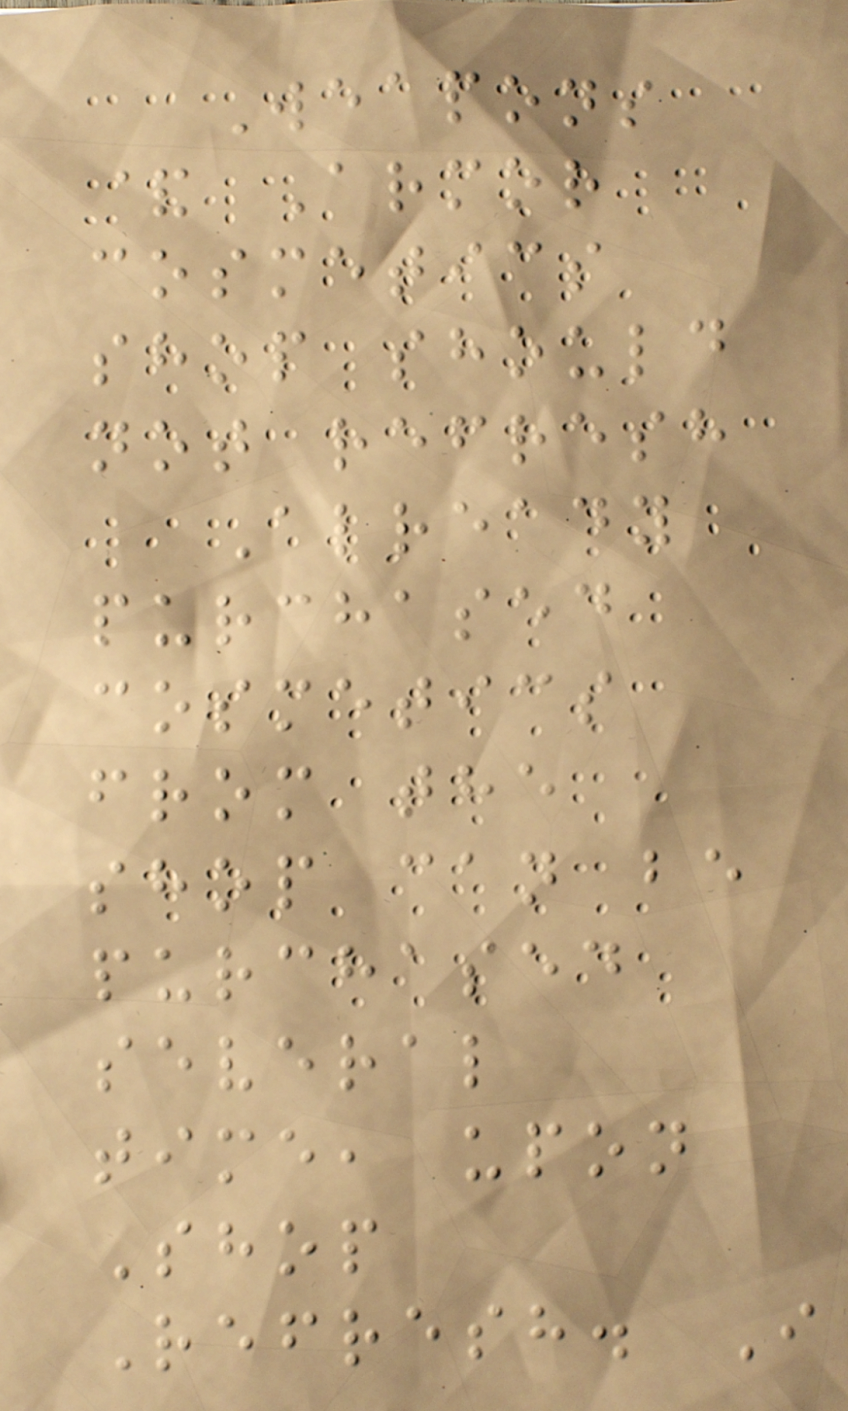Weapons
& Armor
cosmetics
shop should
not refresh
Already
purchased
cosmetics
from the
shop can be
purchased
several
time, upon
Shop
Refresh. I
